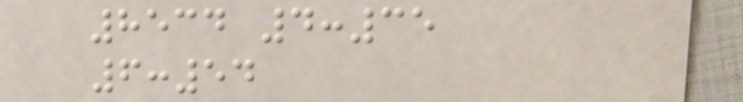8534 4:35
6:54
